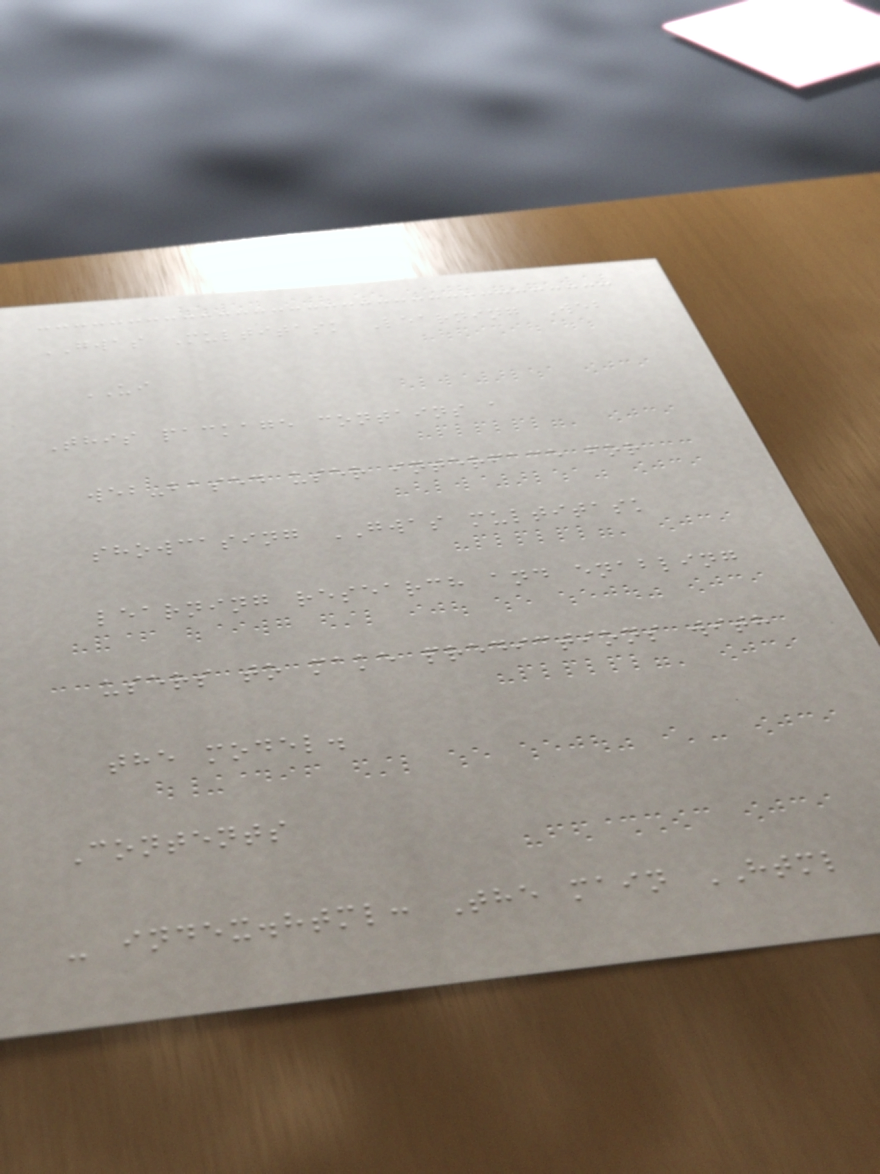GWAS Multitask Learning Web
UI
This package contains a
web-based user interface for
showcasing GWAS multitask
learning research and enabling
users to make predictions with
the model.
Contents
- index.html: The main HTML
